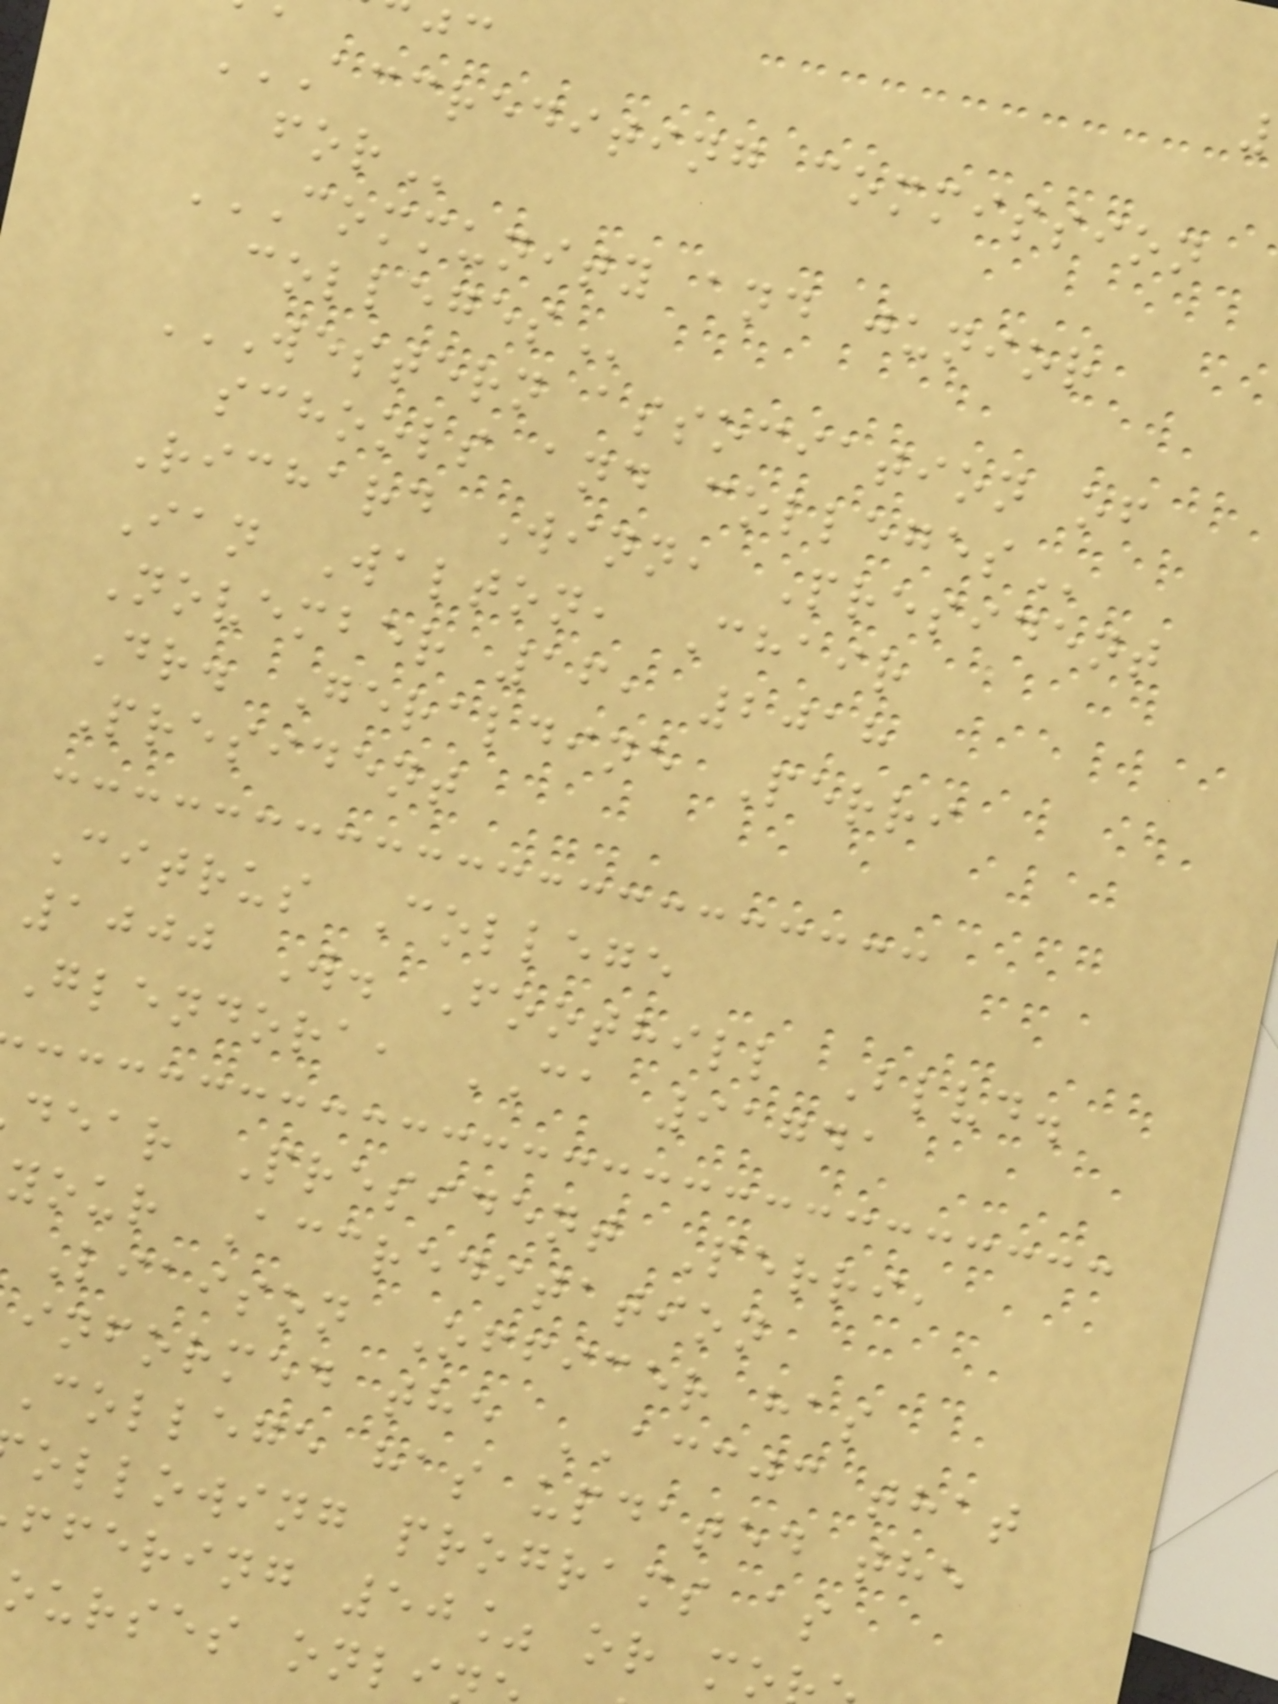ACCREDITING COMMISSION
COMMUNITY AND JUNIOR
WESTERN ASSOCIATION OF
schools and
Richard Winn, President
Ian Walton, Chair
November 16, 2018
Dr. Geraldine Perri
President
Citrus College
1000 W. Foothill Blvd.
Glendora, CA 91741
dear President Perri,
your Accreditation
Liaison Officer has
informed the ACCJC that
College has updated the
ollowing programs as
ffering 50% or mo
ourses onli
